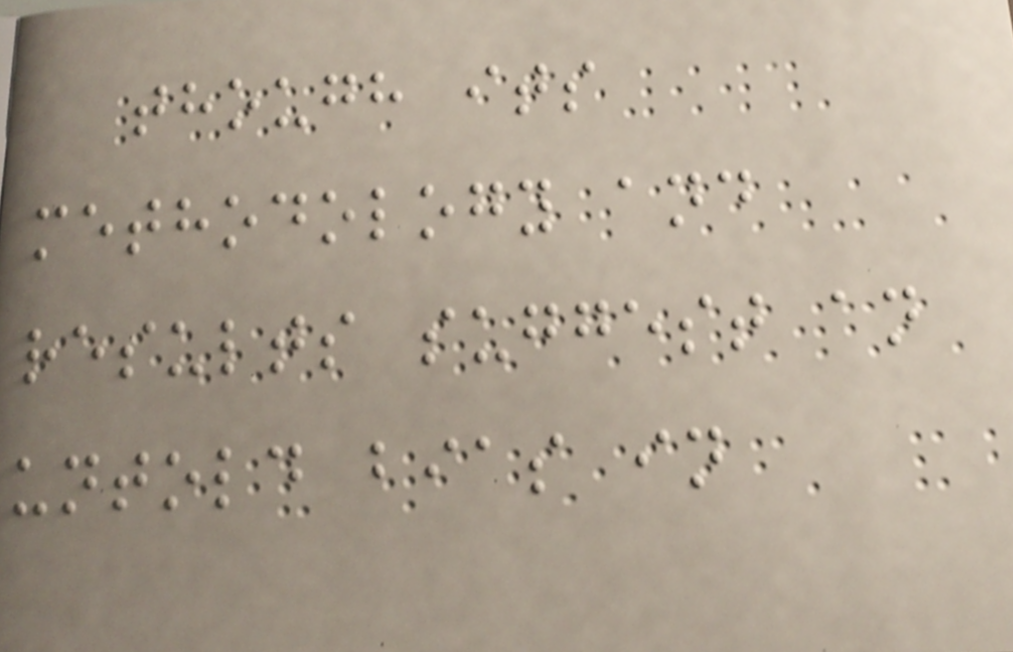though its
methodology and
results suggest an
untold bias in
